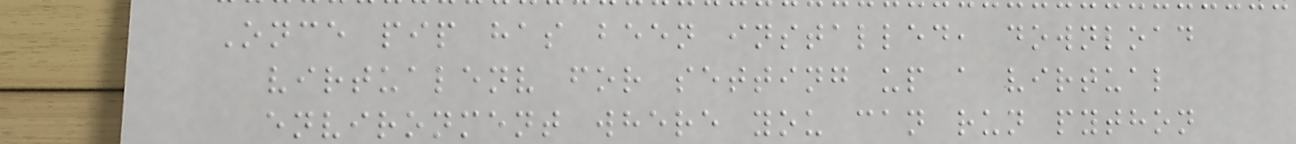Once pip has been installed, download
virtualenv for setting up a virtual
environment where you can run python
